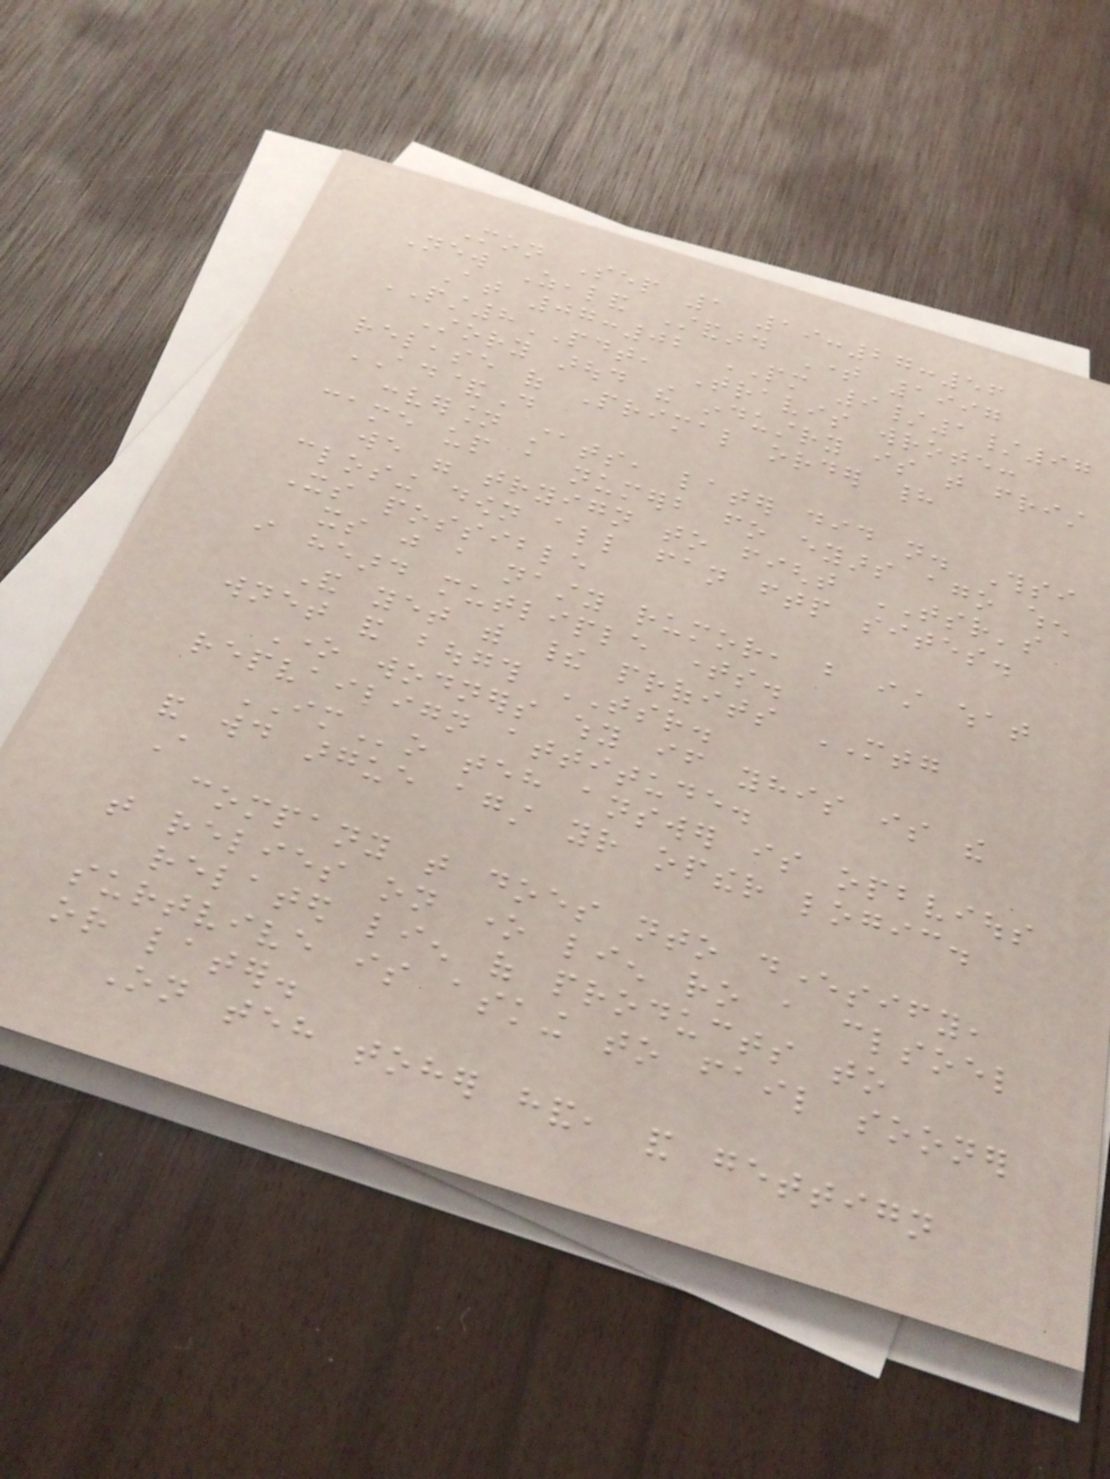Mon Sep 1 19:27:56
New Zealand Standard Time 1997
At 07:02 PM 9/1/97
PST8PDT, Travis wrote:
Story aroud the industry is that frist
release of Primal order had
AD&D
conversion stats, later did not. Thsi
came up a numerb fo eyars ago when
we were tryign to fight TSR's
closing down all fan ftp sites.
Its possible
its just a nasty rumor, but ist what
i heard mutliple times.
And yet with their profits MTG
wnet and bougth TSR.
One wodners why if yhis is the
repvailign attitude.
IMo teh answer is opbvious
and would argue against your opther logic.
A
company that does nto deversify,
that relies on one lien ro a clsoel
related lien of products to
surtvive is asking to fail sooner
or later.
On teh toher hand, and gettign
